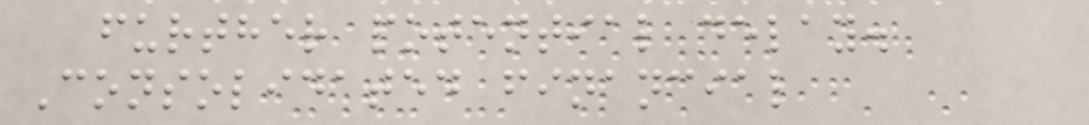further potential delay.
Consolidated financial
